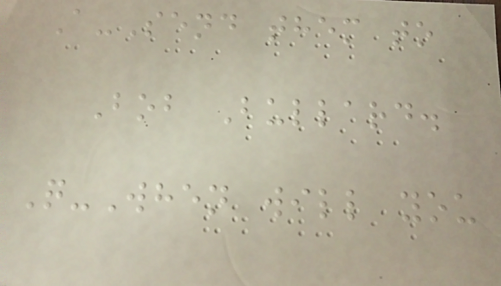A-Send them to
Bob Bullard.
Q-When will you
